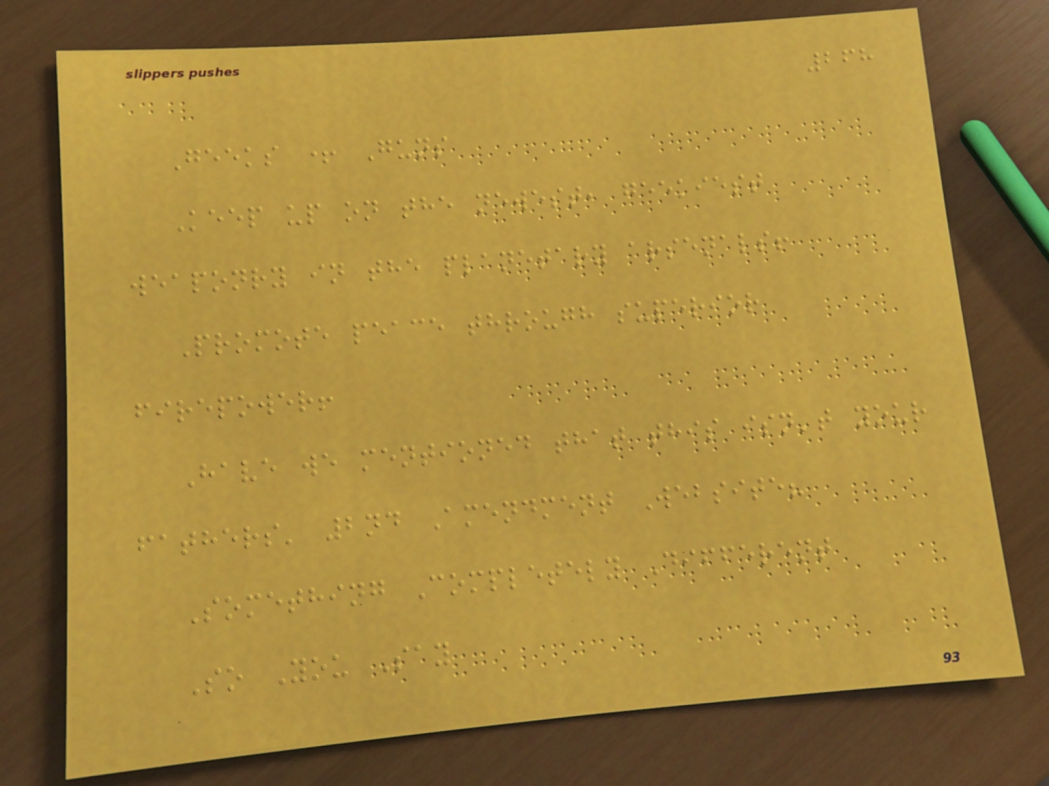268
Geeks + Guns
Keep up on the newest, geekiest
weaponry in the planetary arsenals!
Promote peace through superior
firepower!
Have we mentioned that this isn't your
fathers' 2nd Amendment Website?
Something Completely Different
So You Say
